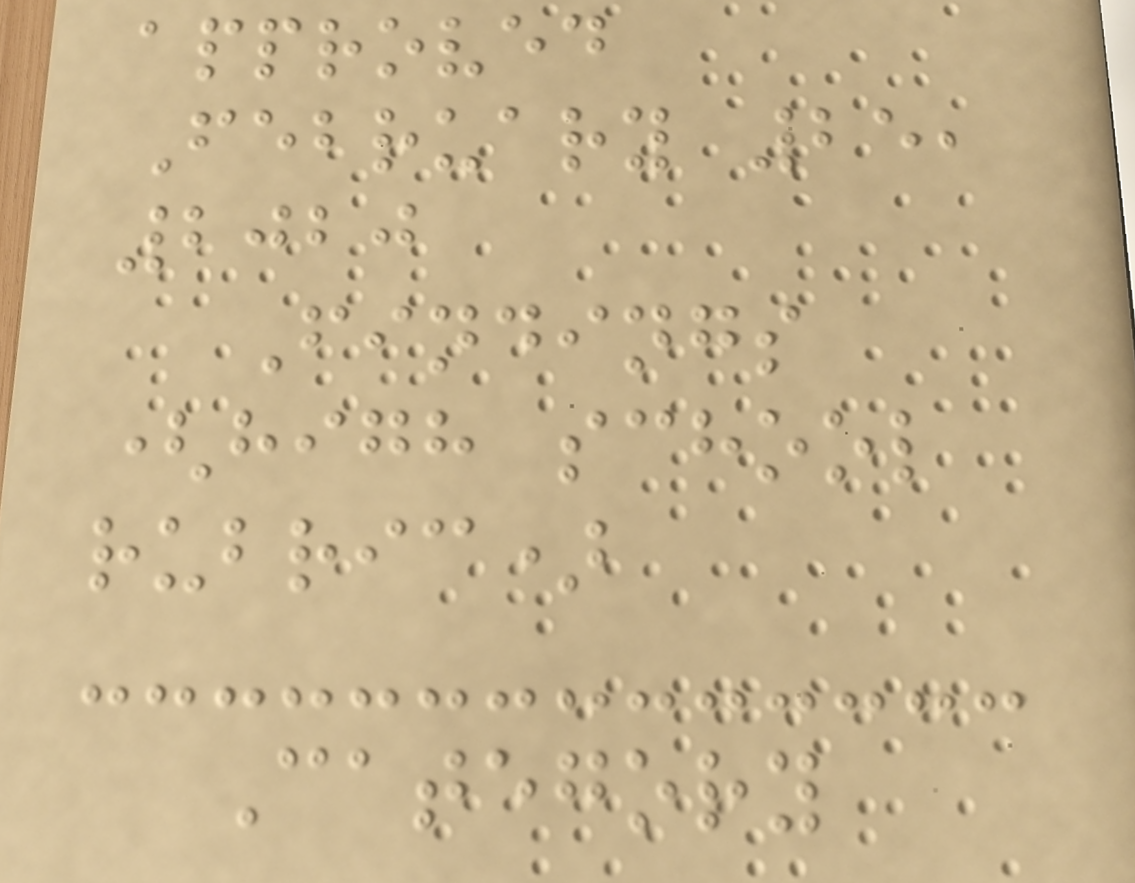approved
February 25,
2020
Findings
(high school
rubric)
Category
